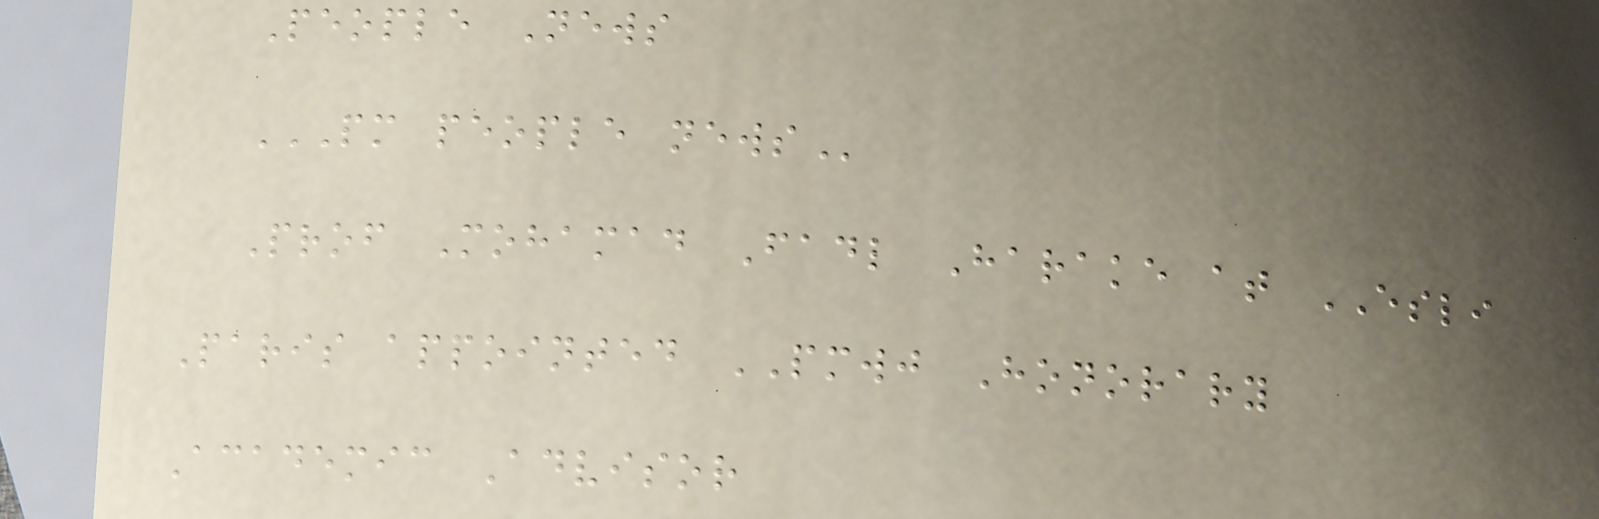People News
PM PEOPLE NEWS
Prof Mohamad Fadl Harake at ESLI
Paris appointed PMWJ Honorary
Academic Advisor
